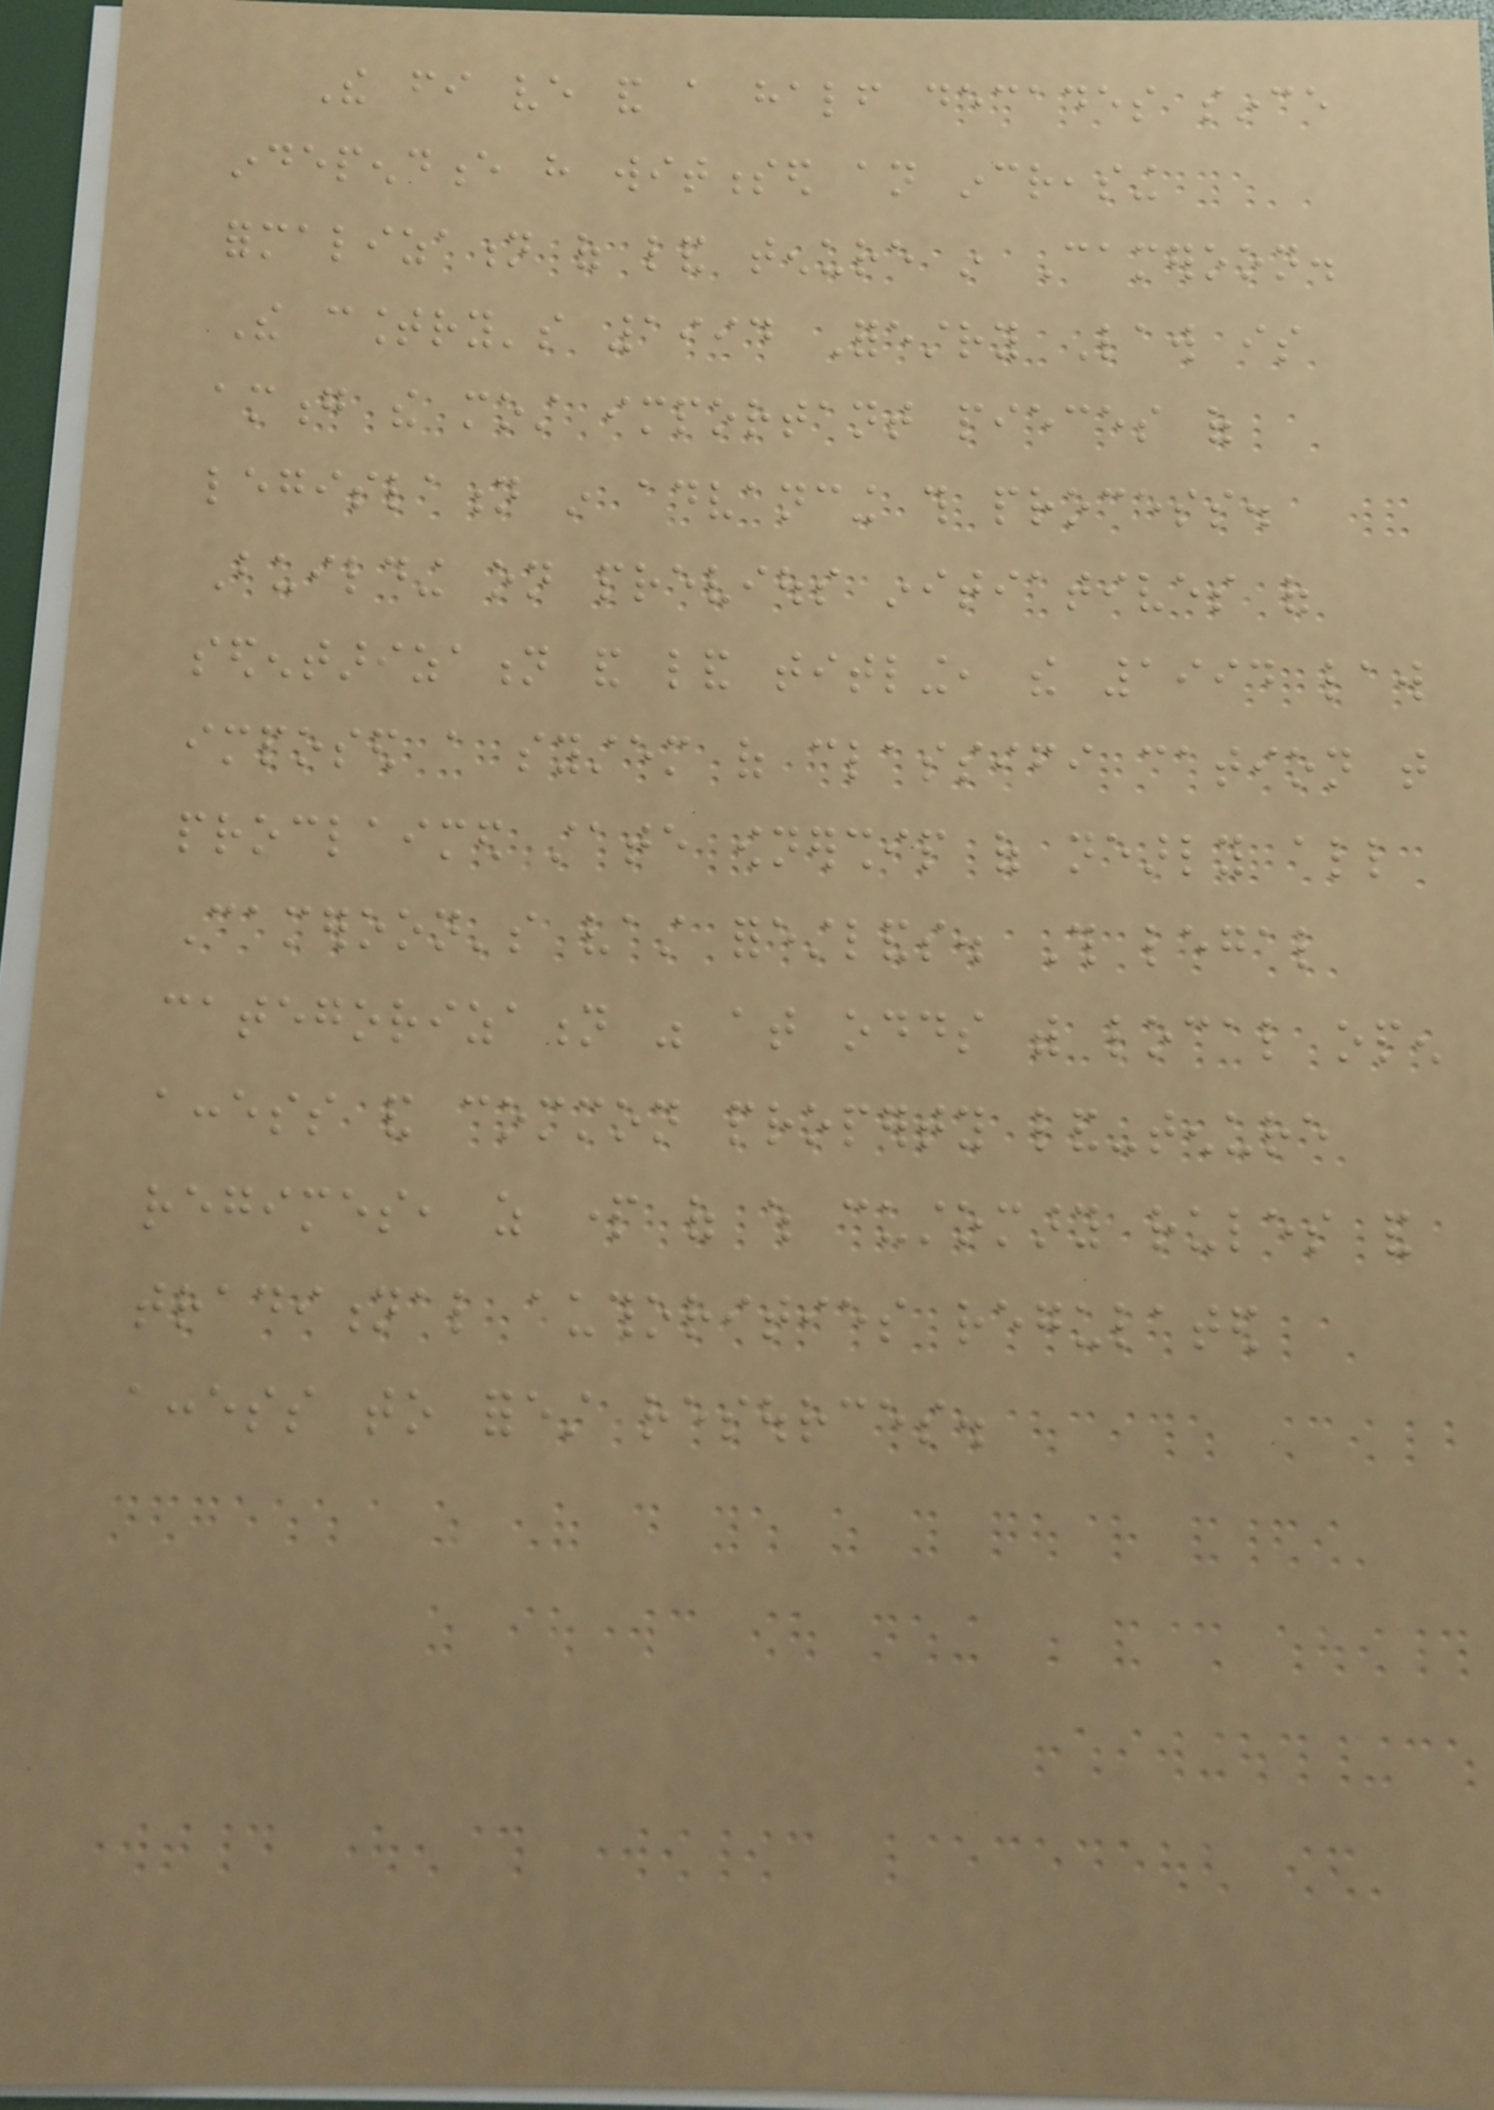The fi ve and a half decades since
independence have witnessed an increasing
formalization of land tenure in Cameroon.
The country's 1994 Forestry Law is
among the most important pieces of
legislation in advancing this process.
Building on previous initiatives of
sedentarization and land titling, the 1994 law
imposed a system of classifi cation that
proclaimed state ownership of nearly all
Cameroon's vast forestlands. This legal
categorization was at odds with local open
access and common property land-tenure
regimes, as part of which customary rules and
traditional authorities regulated
access to forest resources.
